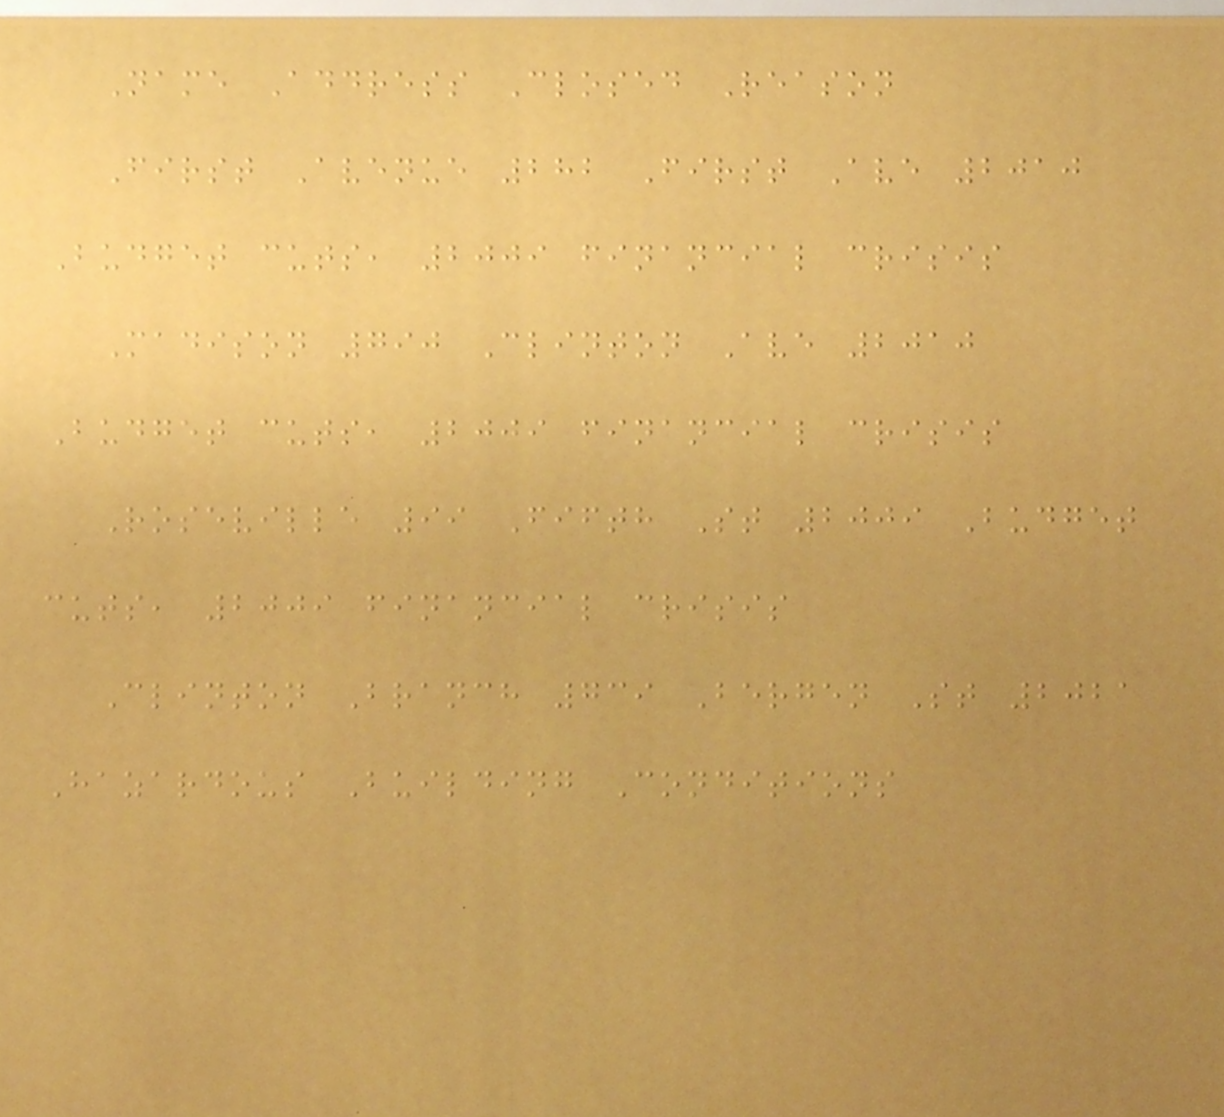Name Address Closed Reason
First Avenue 282 First Ave 2010
Budget cuts, 2009 financial crisis
Madison 790 Clinton Ave 2010
Budget cuts, 2009 financial crisis
Roseville 99 Fifth St 2009 Budget
cuts, 2009 financial crisis
Clinton Branch 739 Bergen St 2021
Hazardous Building Conditions
